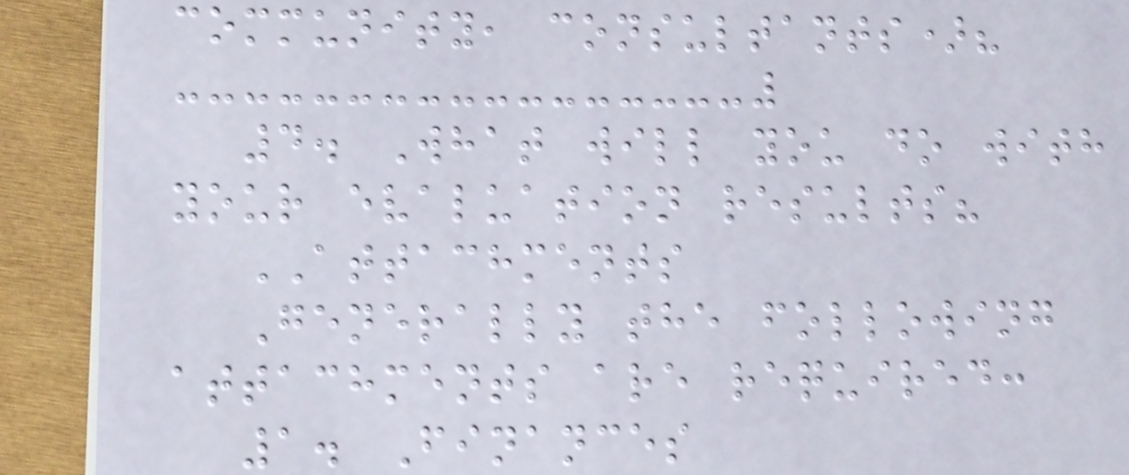community, consultants)?
4. What will you do with
your evaluation results?
ATTACHMENTS
Generally the following
attachments are required:
1. Finances
